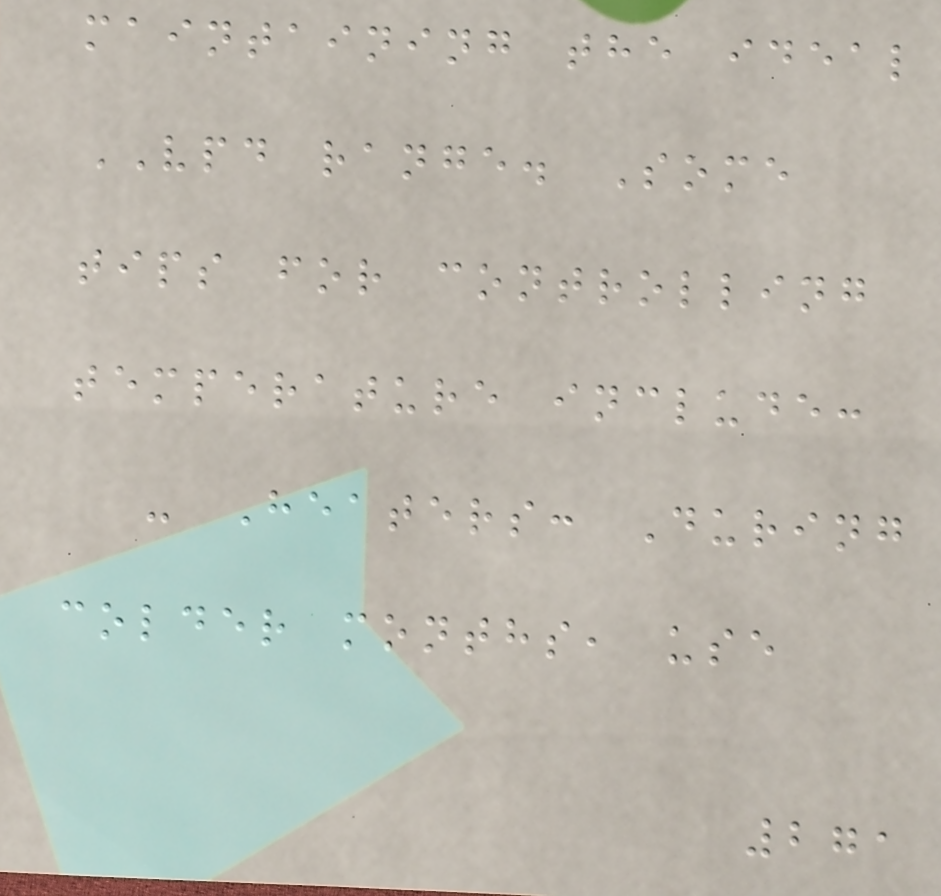maintaining the ideal
VPD range. Some
tips for controlling
temperature include:
- Heaters: During
colder months, use
271
